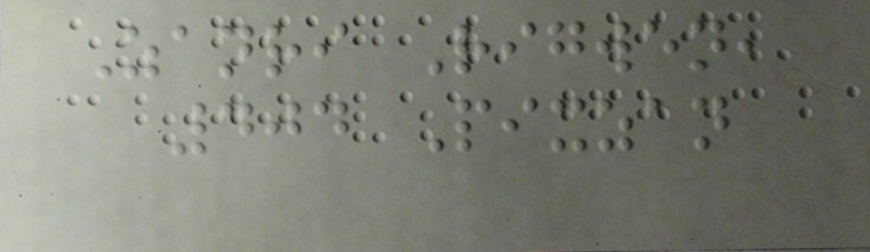Zanri Rigwen,
404 Pixzan
